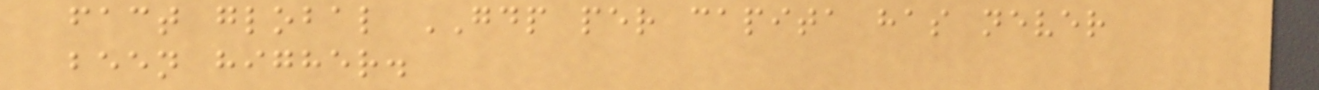fact global GDP per capita has never
been higher.
